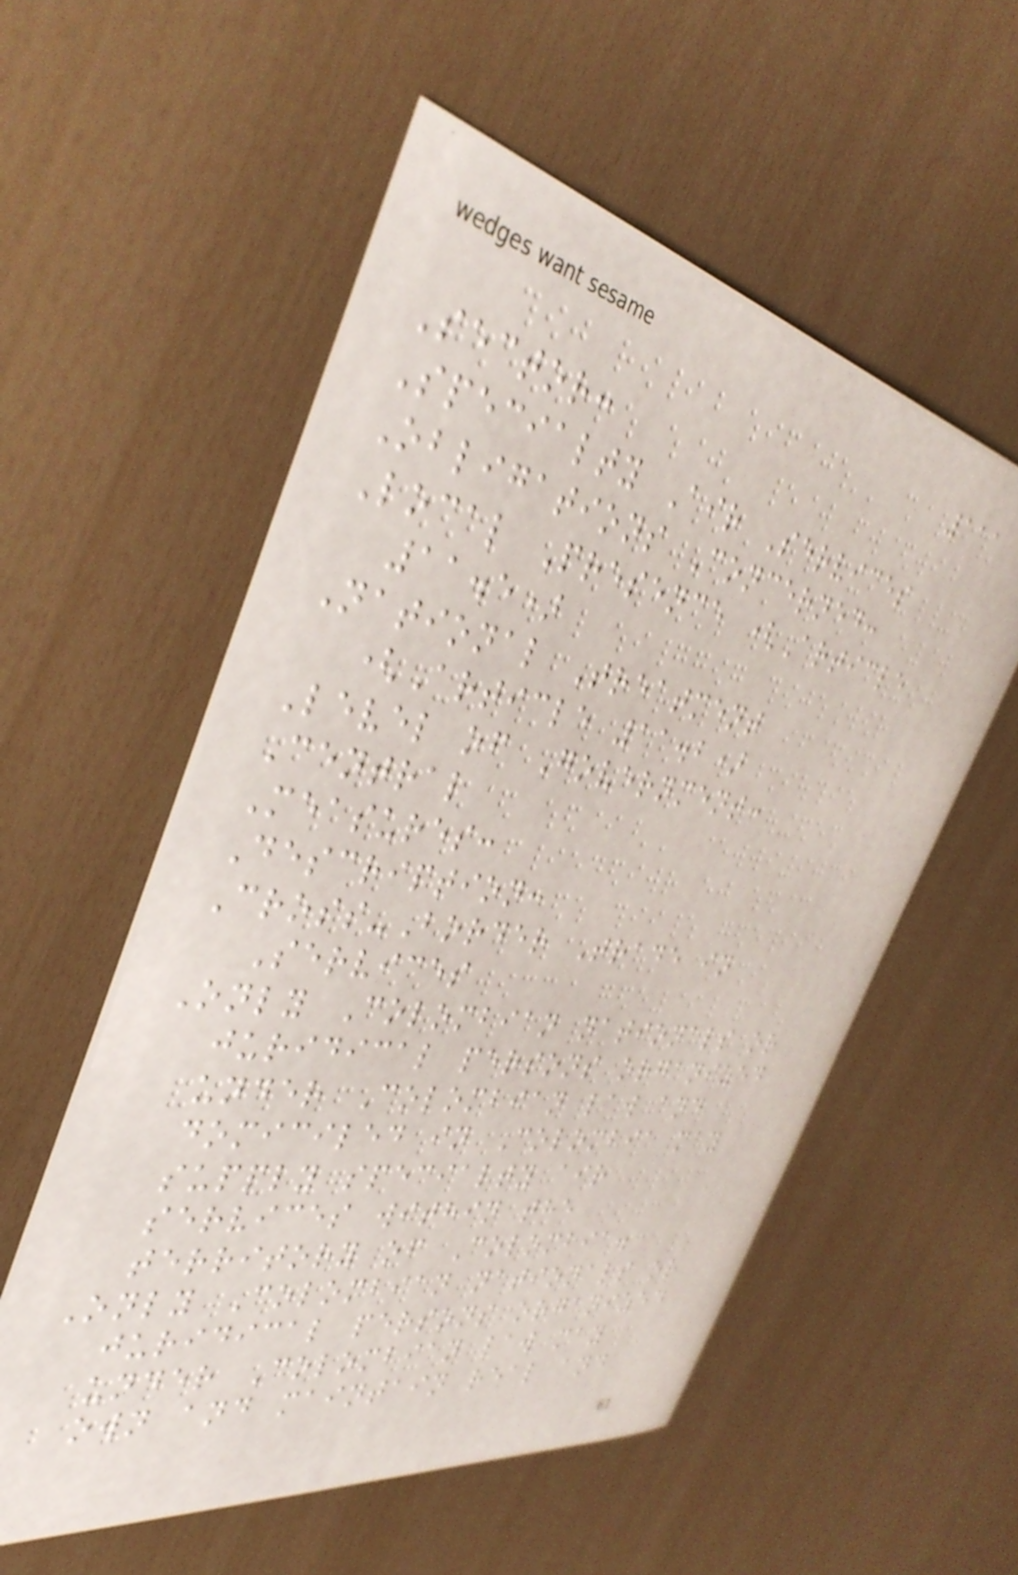111
Sector:
Specialty Air Services
Obligations Concerned:
Local Presence (Article
11.5)
National Treatment
(Article 11.2)
Level of Government:
Central
Measures:
Description:
Cross-Border Trade in
Services
Only Colombian nationals or
juridical persons organized
under Colombian law and
domiciled in Colombia may
supply specialty air
services within the
territory of Colombia.
Only Colombian nationals or
juridical persons organized
under Colombian law may
own and maintain real and
